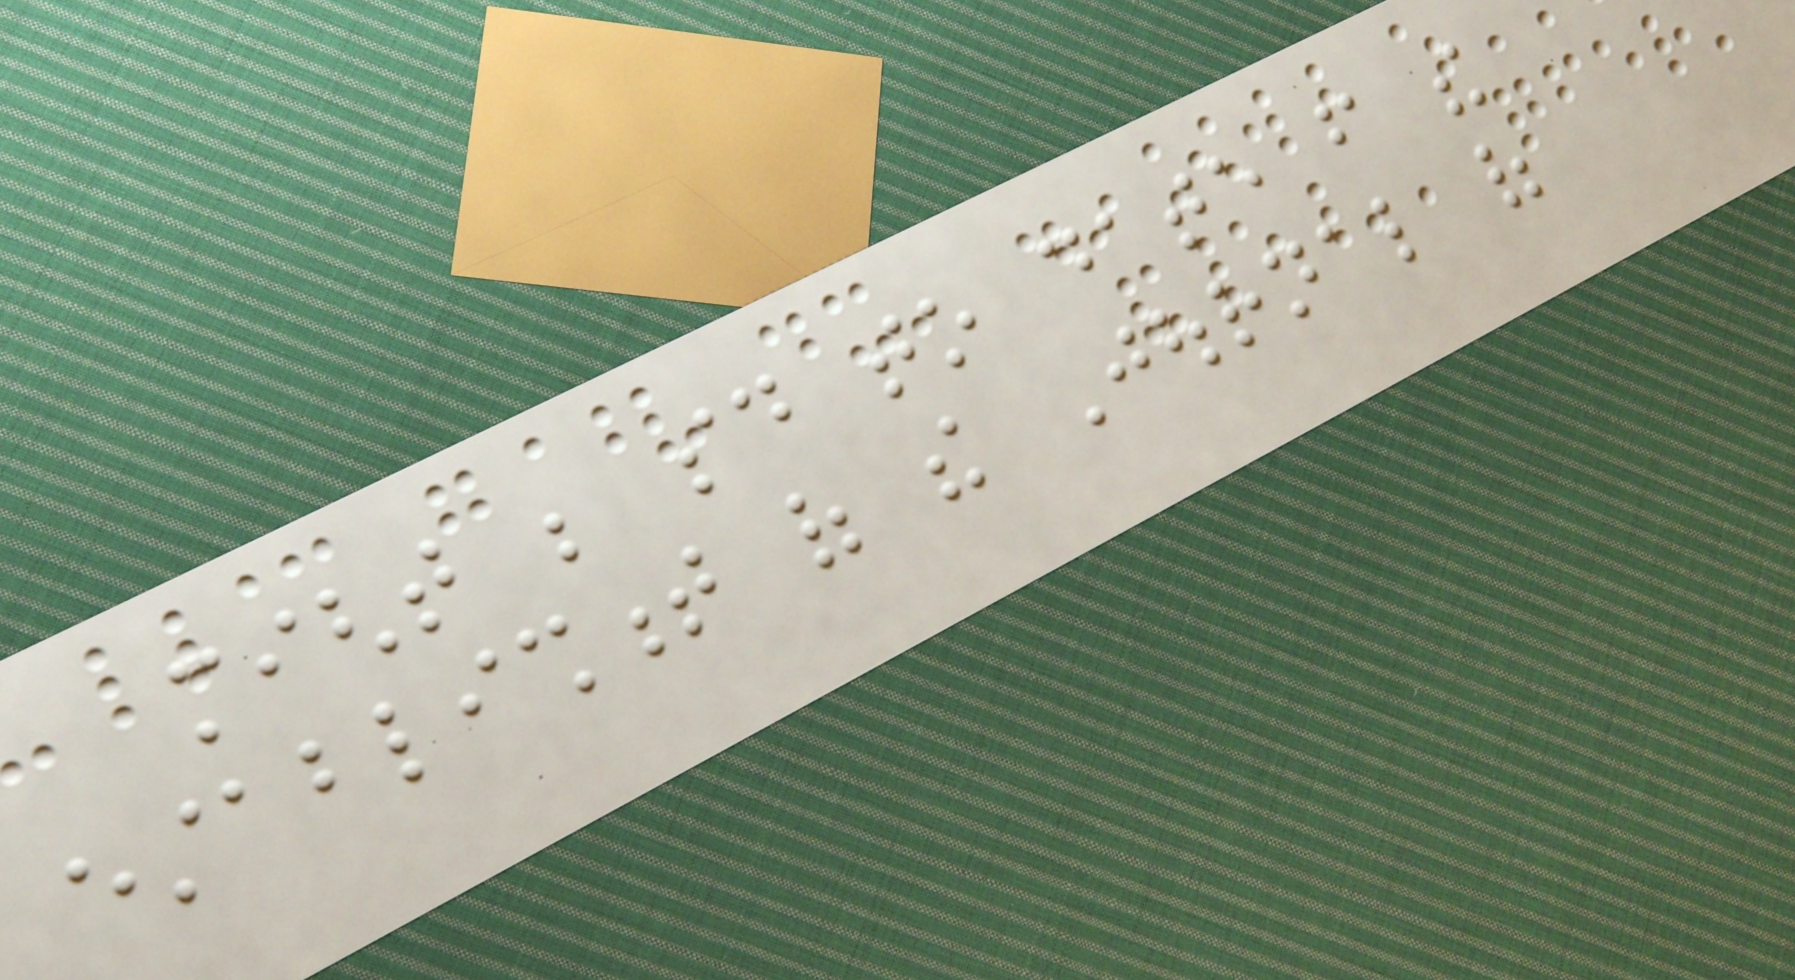might be said to date from the
establishment of the Journal of
